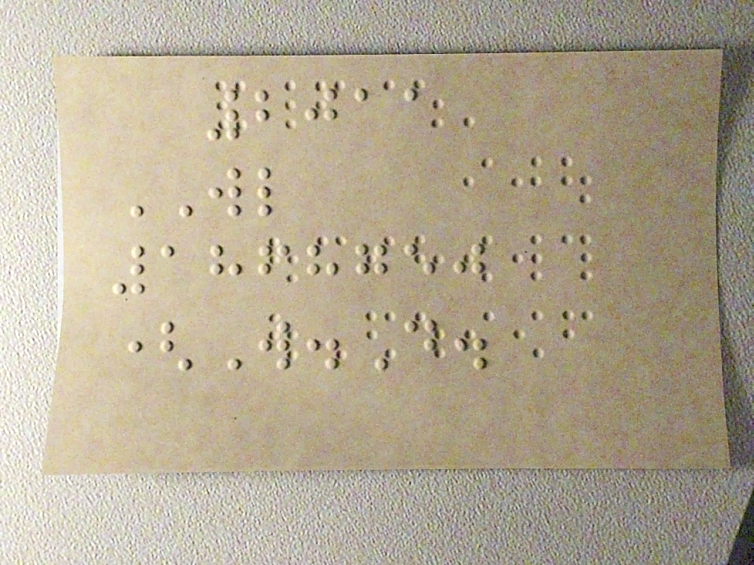2011
WL
1868750
(W.D.
